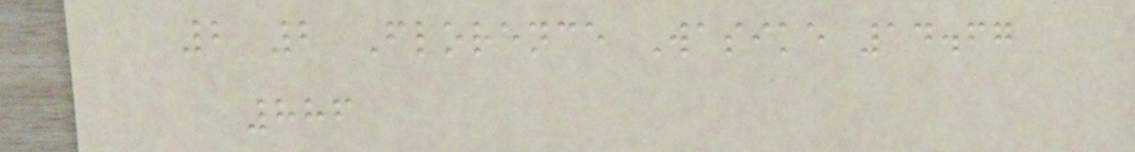2 2 Florence Wasike 14.67
886
